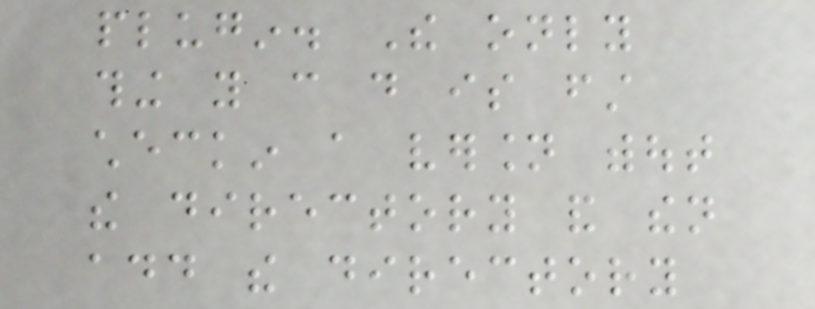plugin. The only
thing you can do is first
checkin a version without
the directory and then
add the directory
